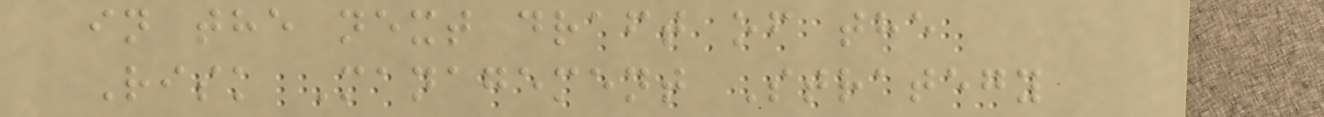in the next draft of the
Risk Management Strategy
